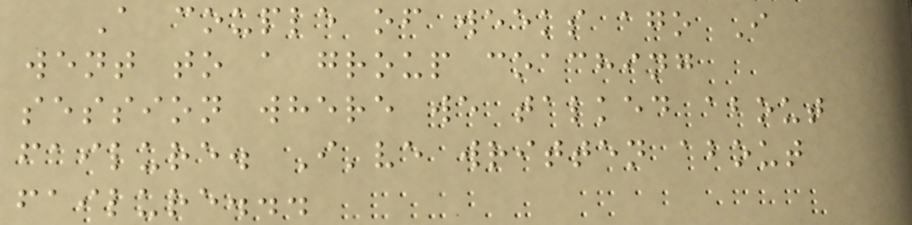A couple of weeks ago I
went to a group coaching
session where we talked about
failure. I've written about
failure...
